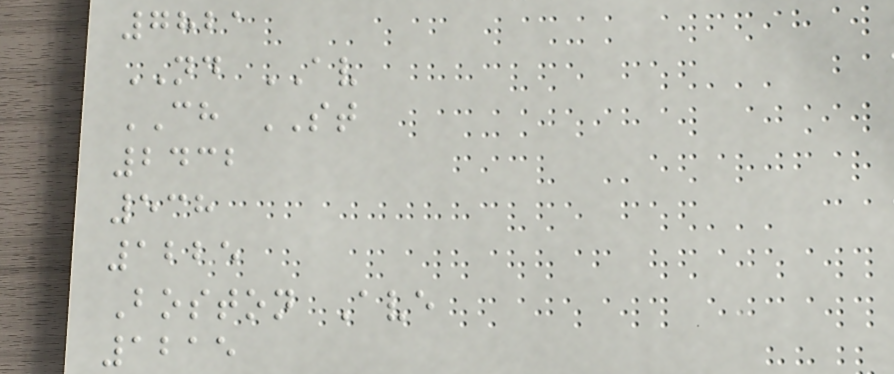7821
ND AV
CH ST
2432
538
1225
Boston Ave
1215
